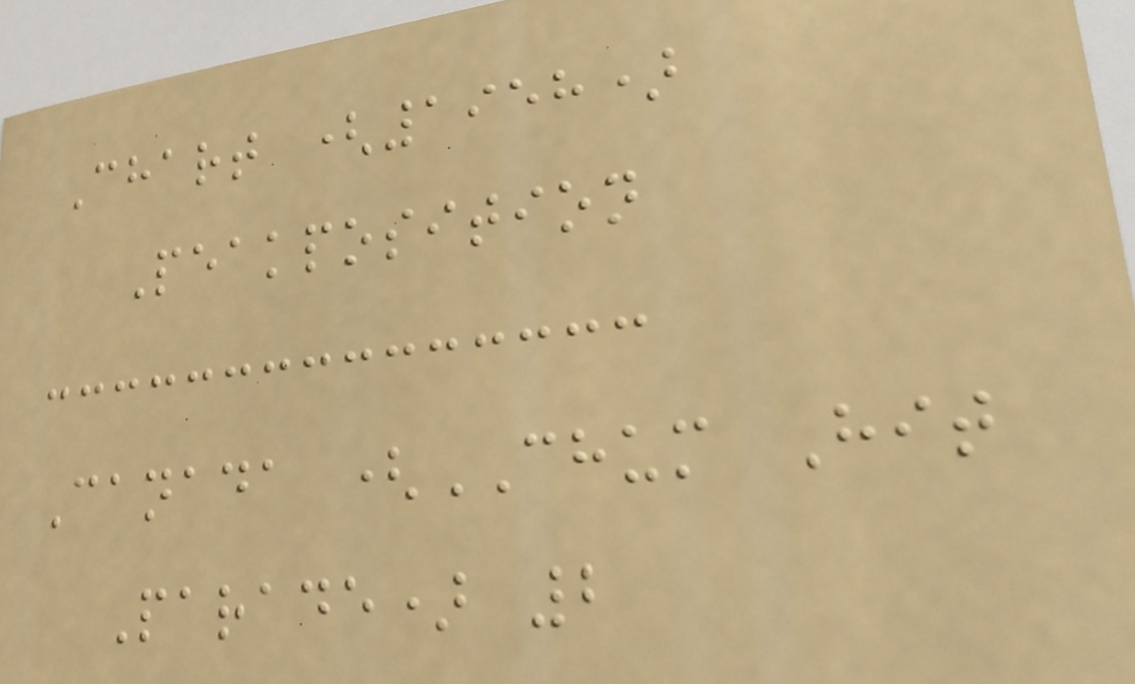Chart (1958)
Peakposition
Canada (CHUM Hit
Parade) 2
